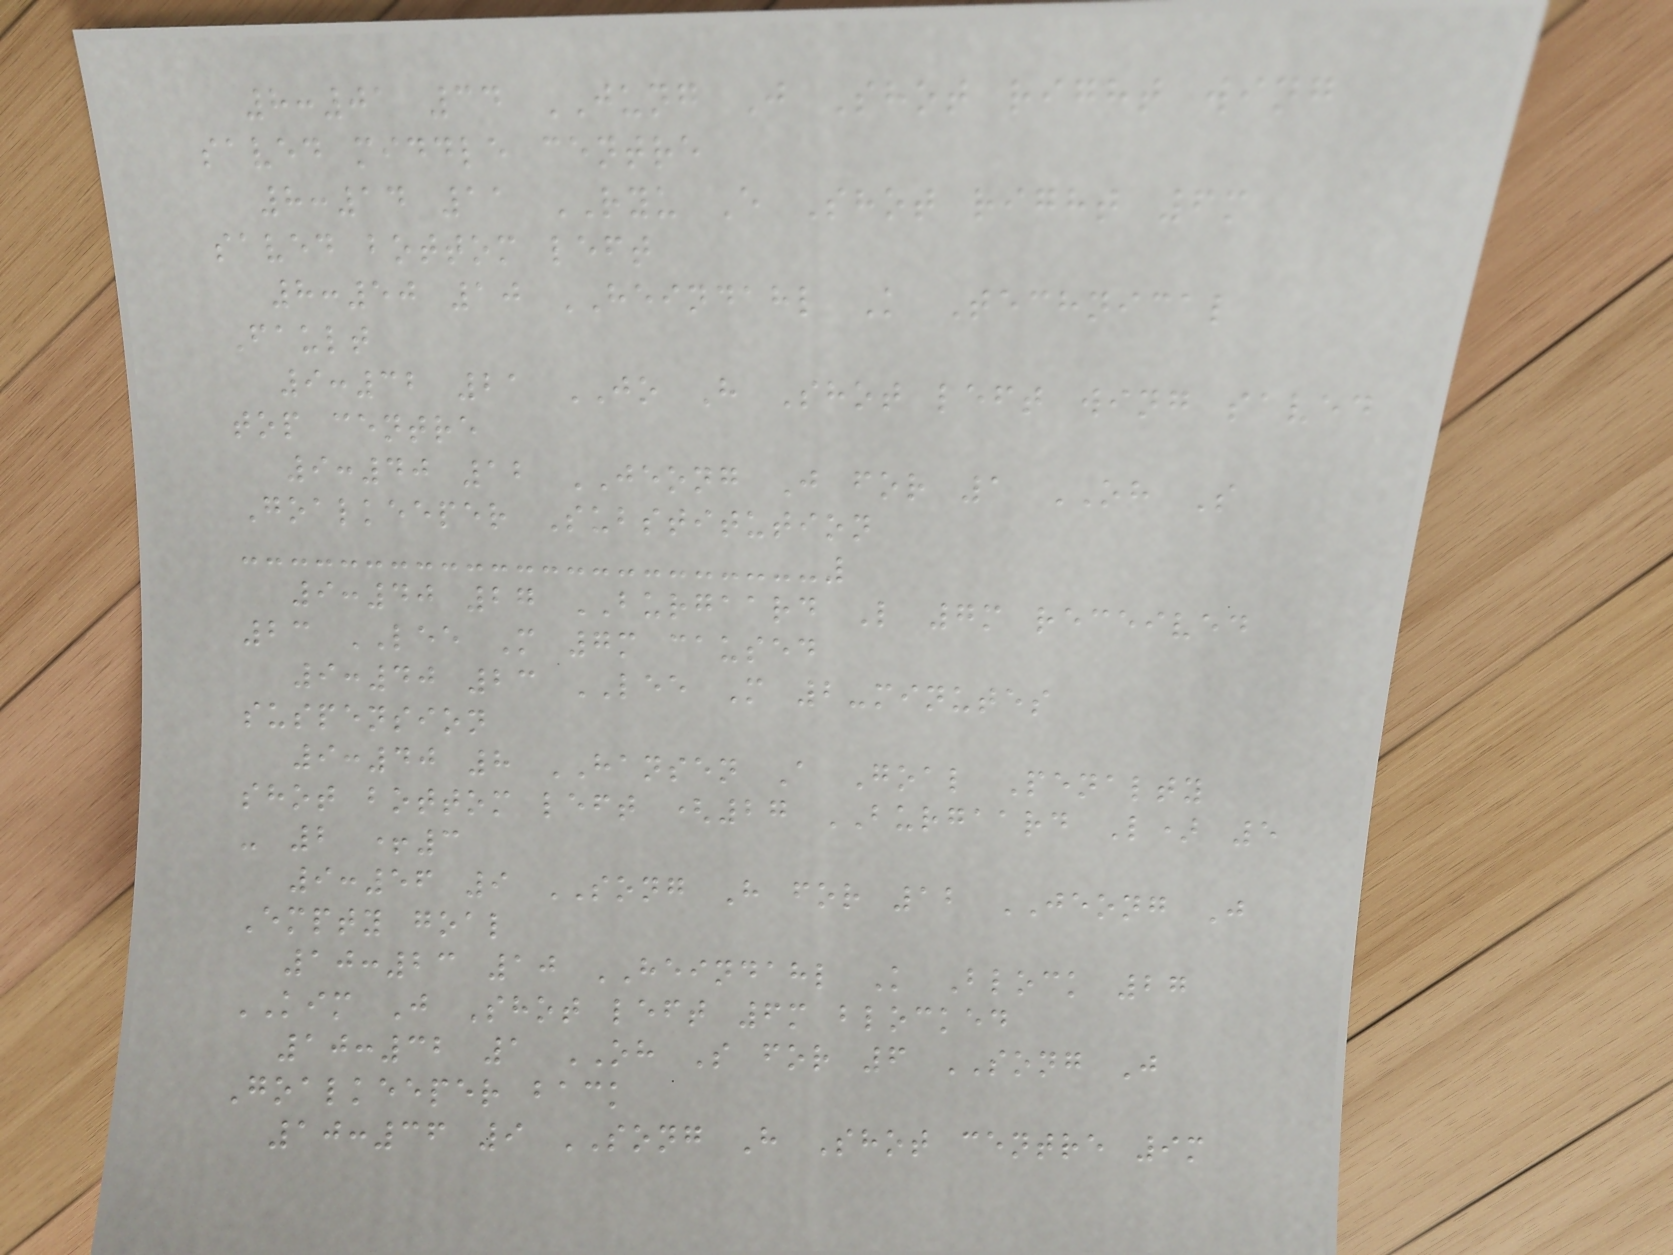8:01 34 JUNG J Shot right wing
saved middle centre
8:14 11 RYU E Shot right 6m
saved bottom left
8:50 10 HEINDAHL K Technical
Fault
9:32 21 JO H Shot left wing saved
top centre
9:40 12 JEONG J for 1 OH S
Goalkeeper Substitution
9:40 27 BURGAARD L 7m received
23 LEE M 7m caused
9:40 23 LEE M 2-minutes
suspension
9:40 8 HANSEN A Goal Penalty
shot bottom left (27 BURGAARD L) 5
- 2 +3
9:56 9 SONG H for 12 JEONG J
Empty goal
10:23 10 HEINDAHL K Block 27
KIM J Shot left 6m blocked
10:32 1 OH S for 6 SONG J
Goalkeeper back
10:36 9 SONG H Shot centre 9m
